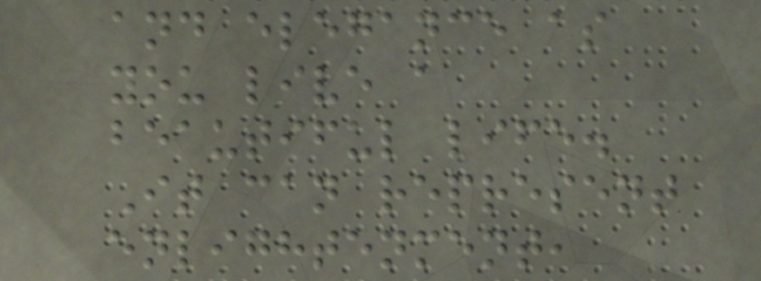and elegance as
you live a
beautiful life.
It can represent
enlightenment,
